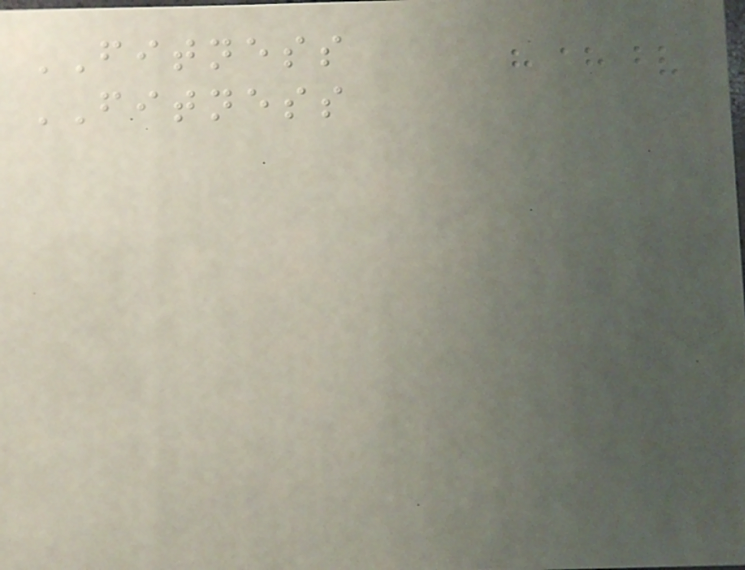FITNESS
FITNESS
